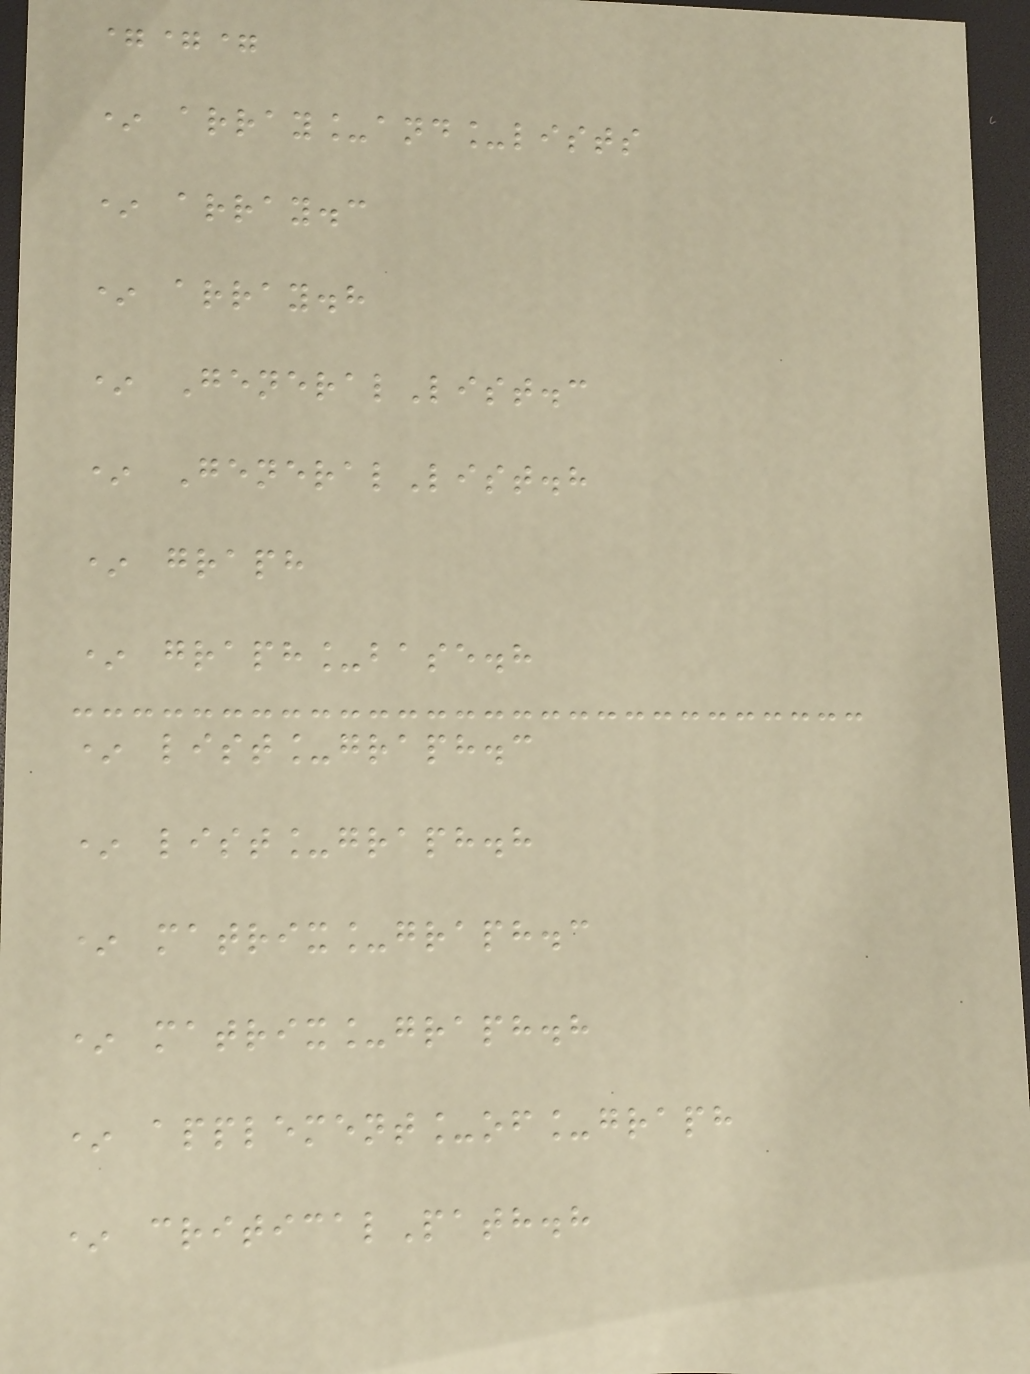===
* array_and_lists
* array.c
* array.h
* GeneralList.c
* GeneralList.h
* graph
* graph_base.h
* list_graph.c
* list_graph.h
* matrix_graph.c
* matrix_graph.h
* applement_of_graph
* criticalPath.h
